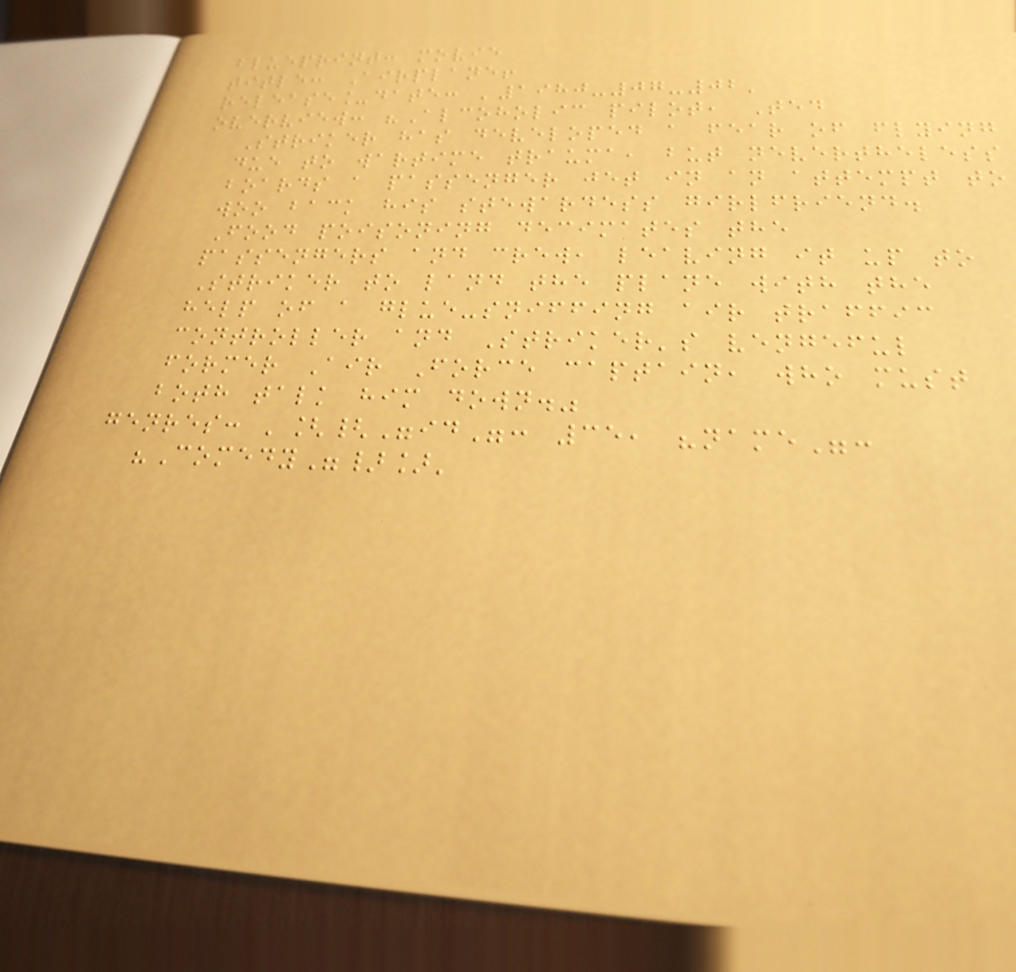blueprint: movie
title: Airplane!
release_date: '1980-07-02'
overview: "Alcoholic pilot, Ted
Striker has developed a fear of flying
due to wartime trauma, but nevertheless
boards a passenger jet in an attempt to
woo back his stewardess girlfriend.
Food poisoning decimates the
passengers and crew, leaving it up to
Striker to land the plane with the
help of a glue-sniffing air traffic
controller and Striker's vengeful
former Air Force captain, who must
both talk him down."
genres: '[{"id": 35, "name":
"Comedy"}]'
